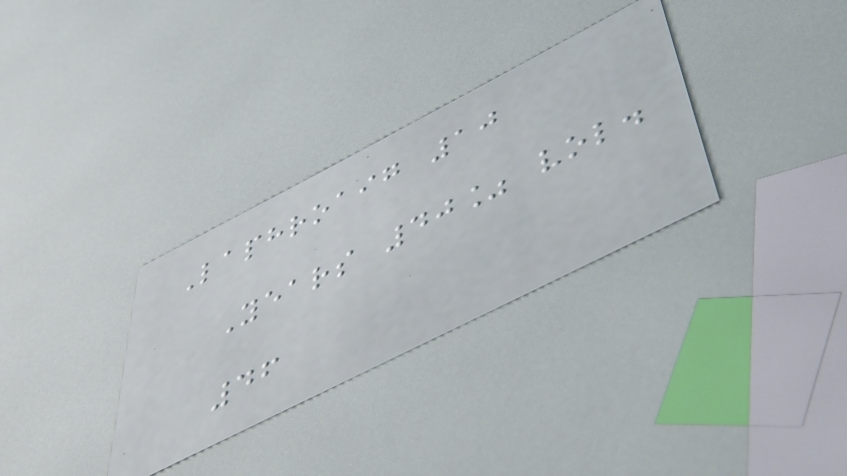Laphroaig 10
Years 40% vol.
46
